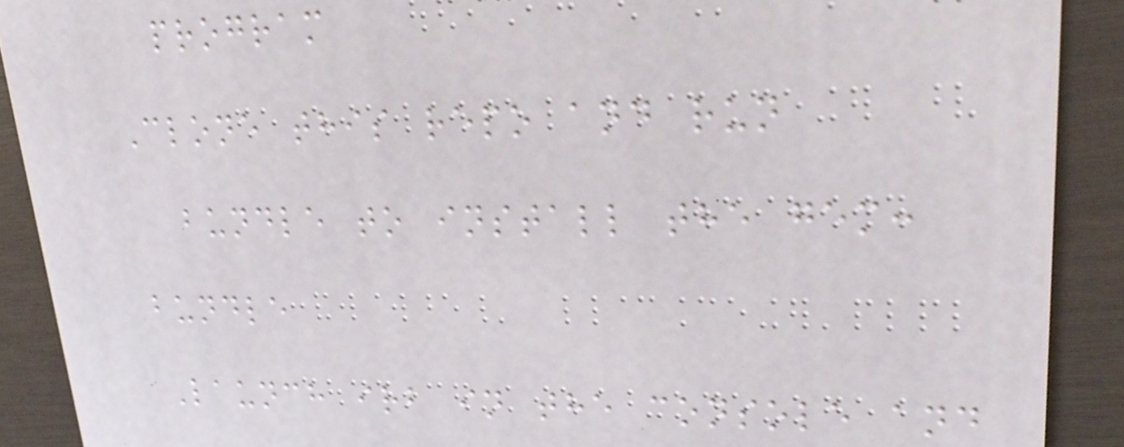program
Clone this repo and run
bundle to install the gem:
bundle
Launch irb in the console and
